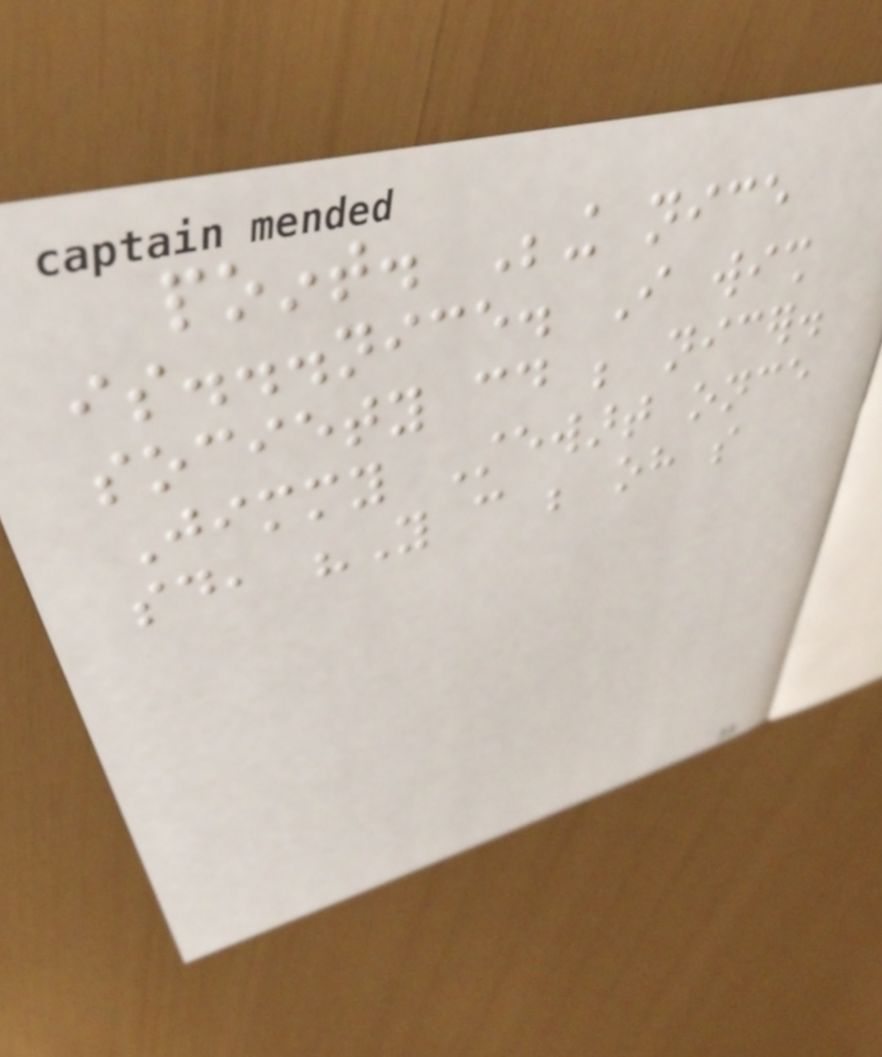point. Being nice
is...nice. I wish
society could be nicer.
Jimmy Stewart once
said, "You can be oh so
